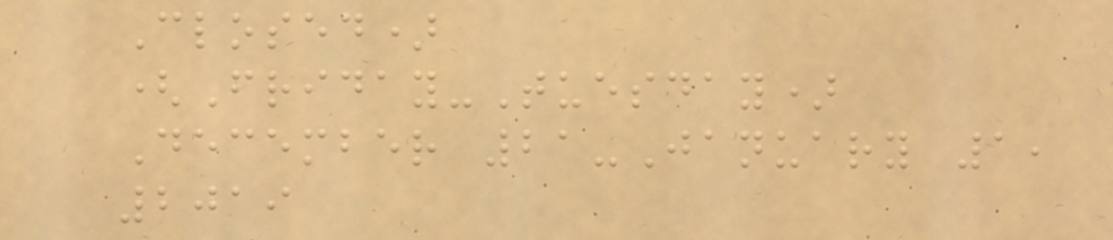Closed)
(Friday-Tuesday)
December 21-January 1,
2019
